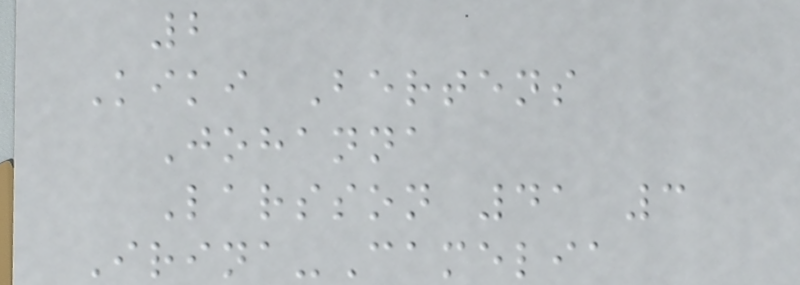2
Kiki Bertens
Johanna
Larsson 41 3
Irina-Camelia
